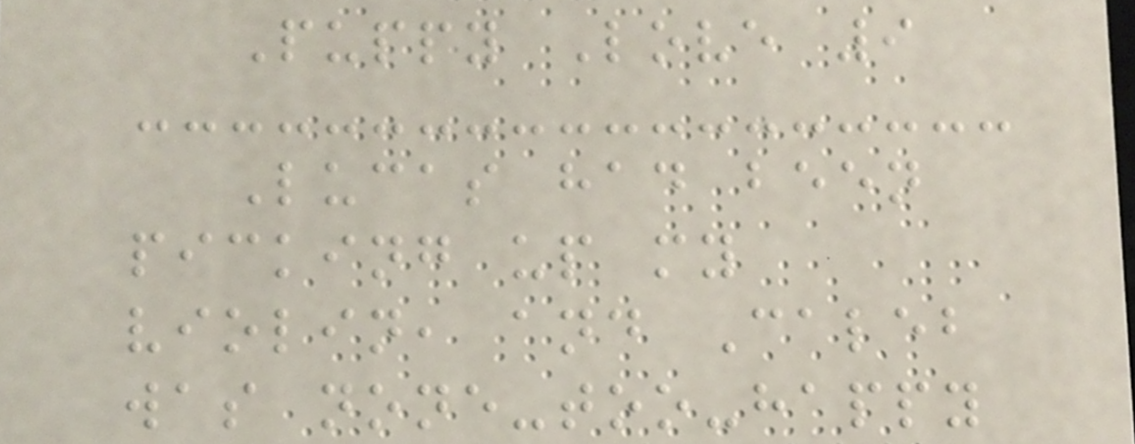Puppy Love 9
Lucas had been
picking up my
violin, and Caleb
was none-too-happy
